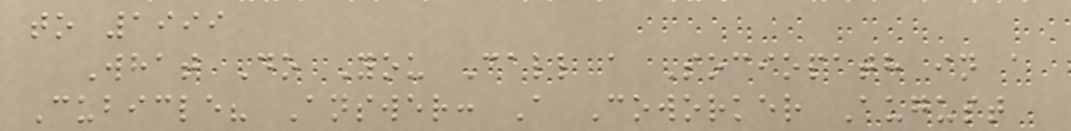to 1999
What Do You Call a Sociopath in a
Cubicle? Answer: A Coworker August
